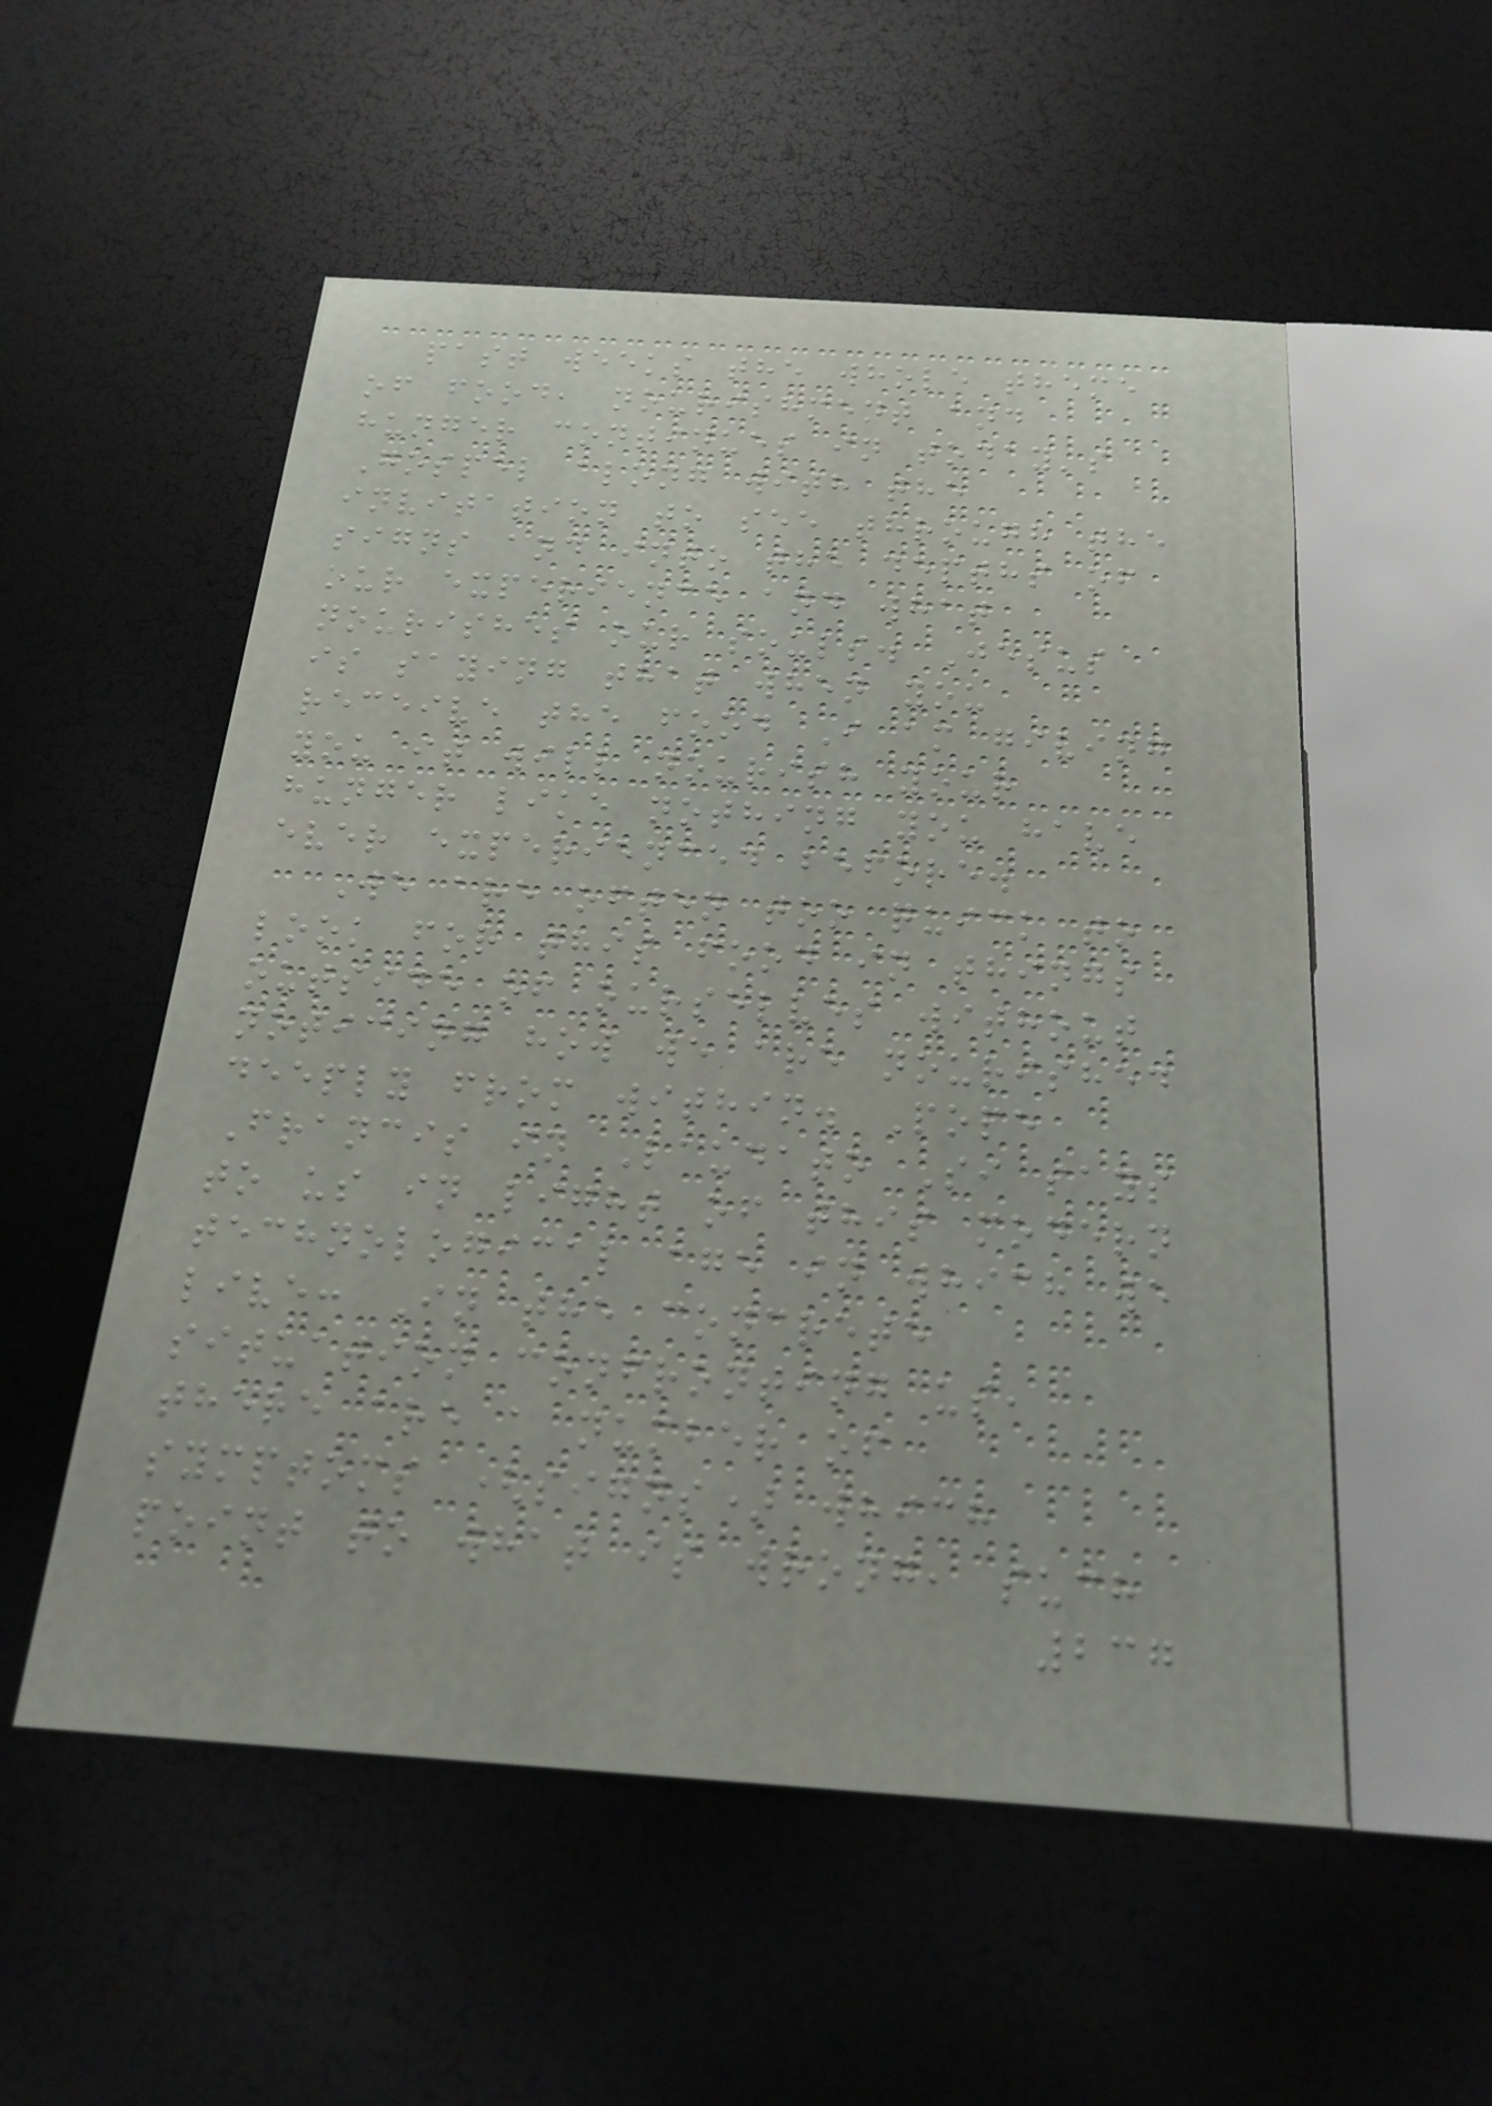past weeks the whole theme
of food, nourishment and
hunger continues in today's
Gospel along with the
invitation to see through the
signs and into the depths of
our experience and what
nourishes our souls. Jesus
is saying that when you
receive the food I am giving
you it will nourish your
hunger like nothing you have
ever experienced before.
We are often too quick to
look for this food in things
outside of ourselves without
noticing how we are nourished
deeply from within. Pope
Francis in Laudato Si says
to us in light of this modern
technological age in which we
live: In the concrete
situation confronting us,
there are a number of
symptoms (signs) which
point to what is wrong, such
237
